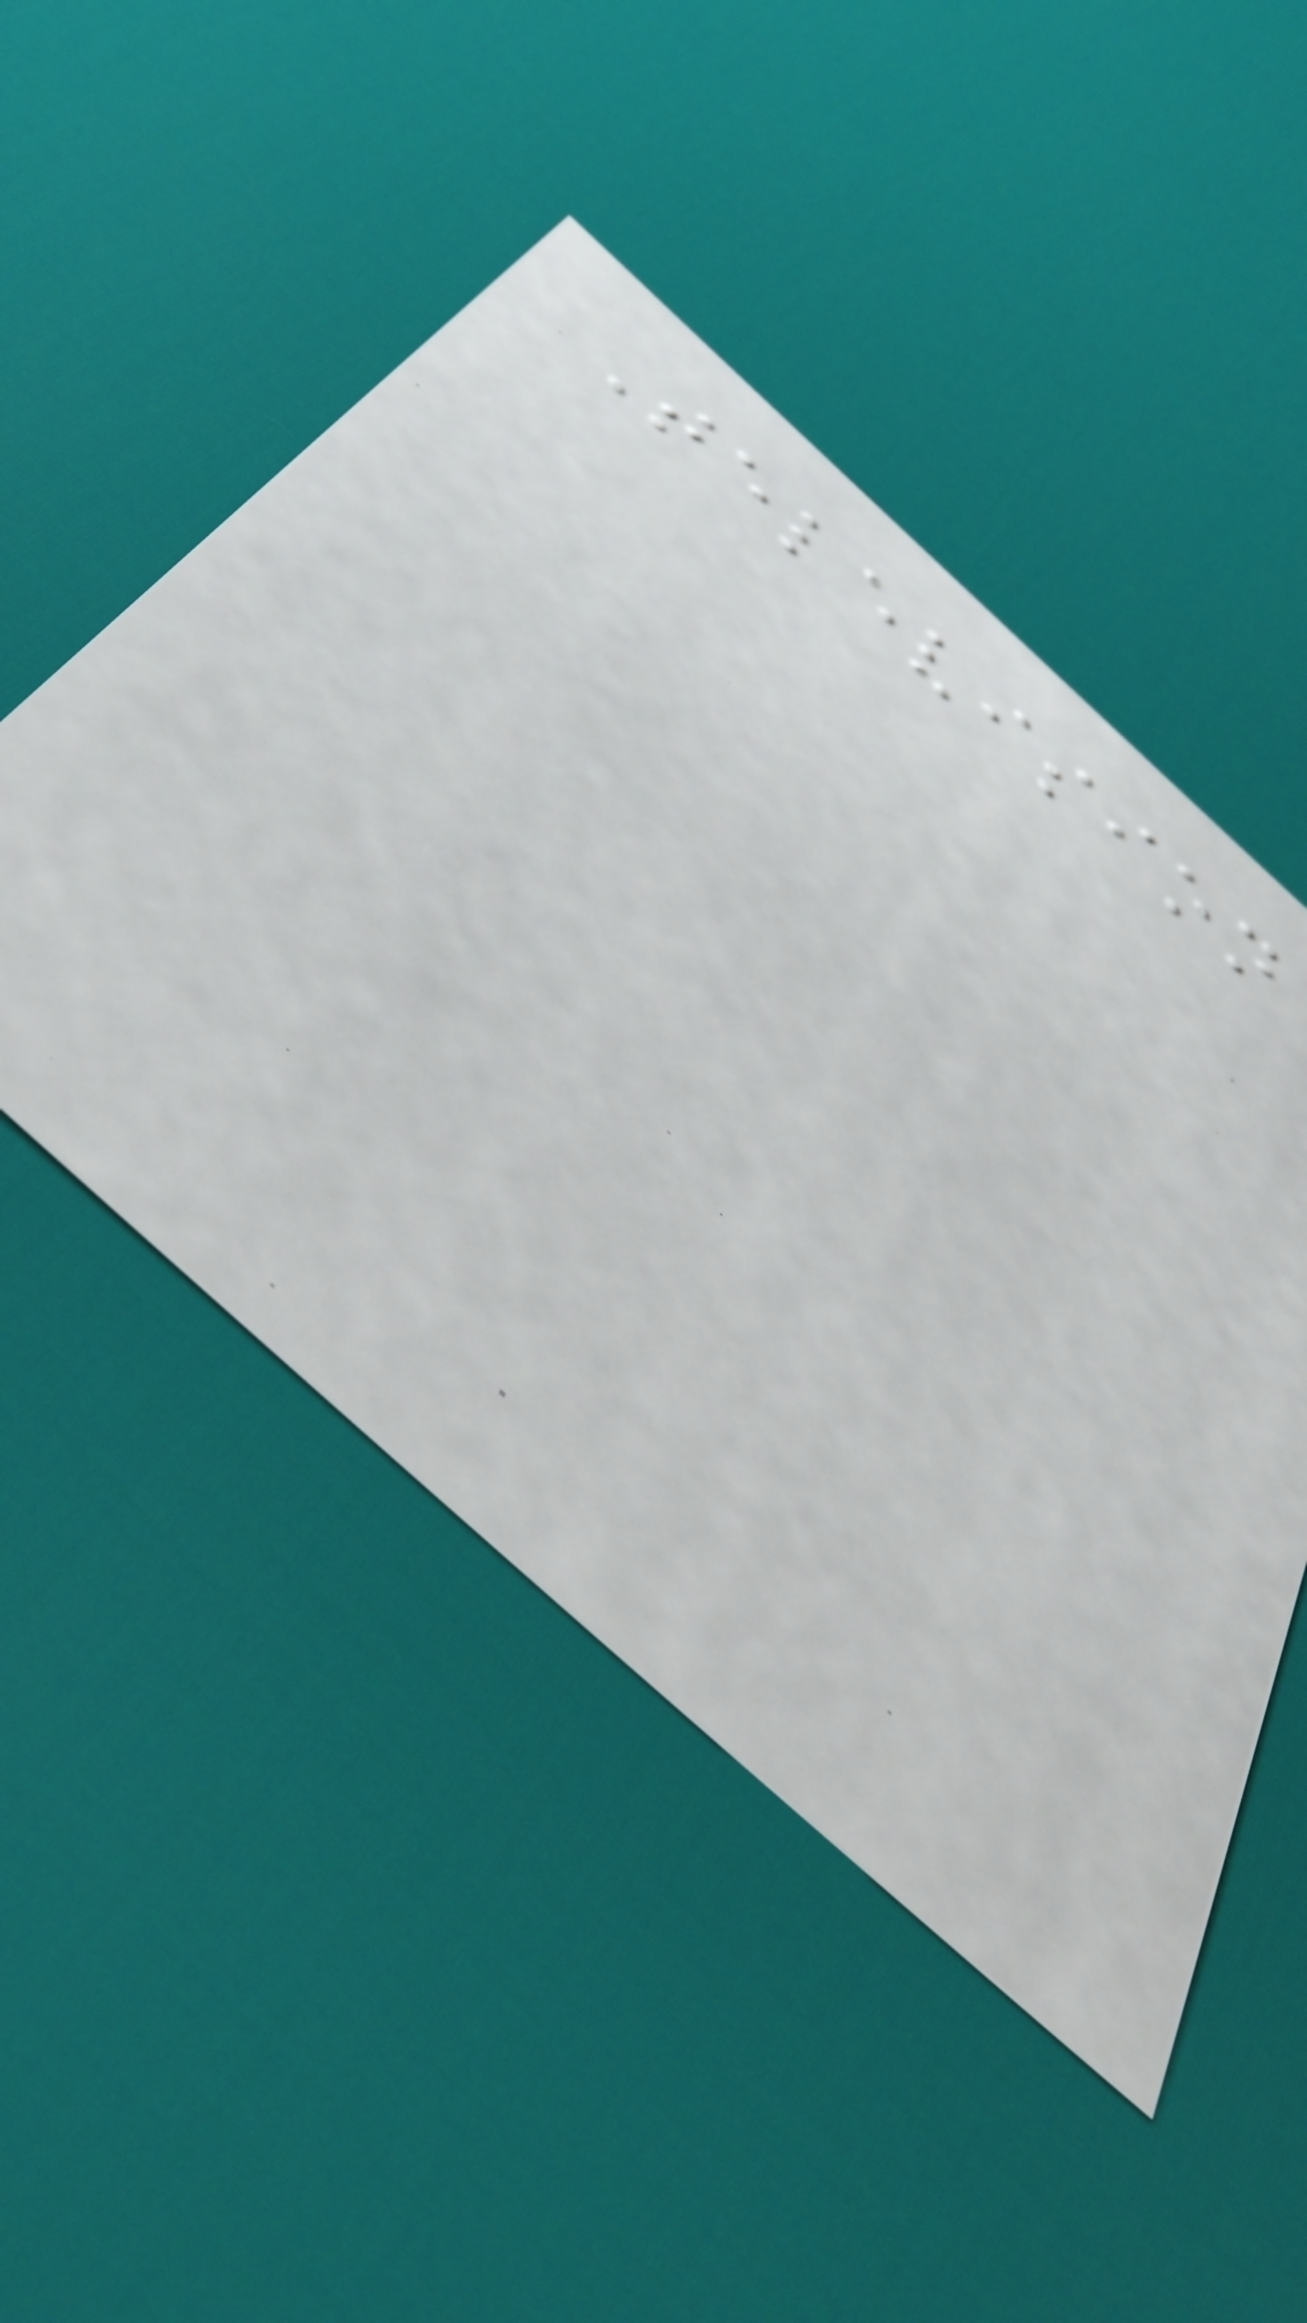Television
